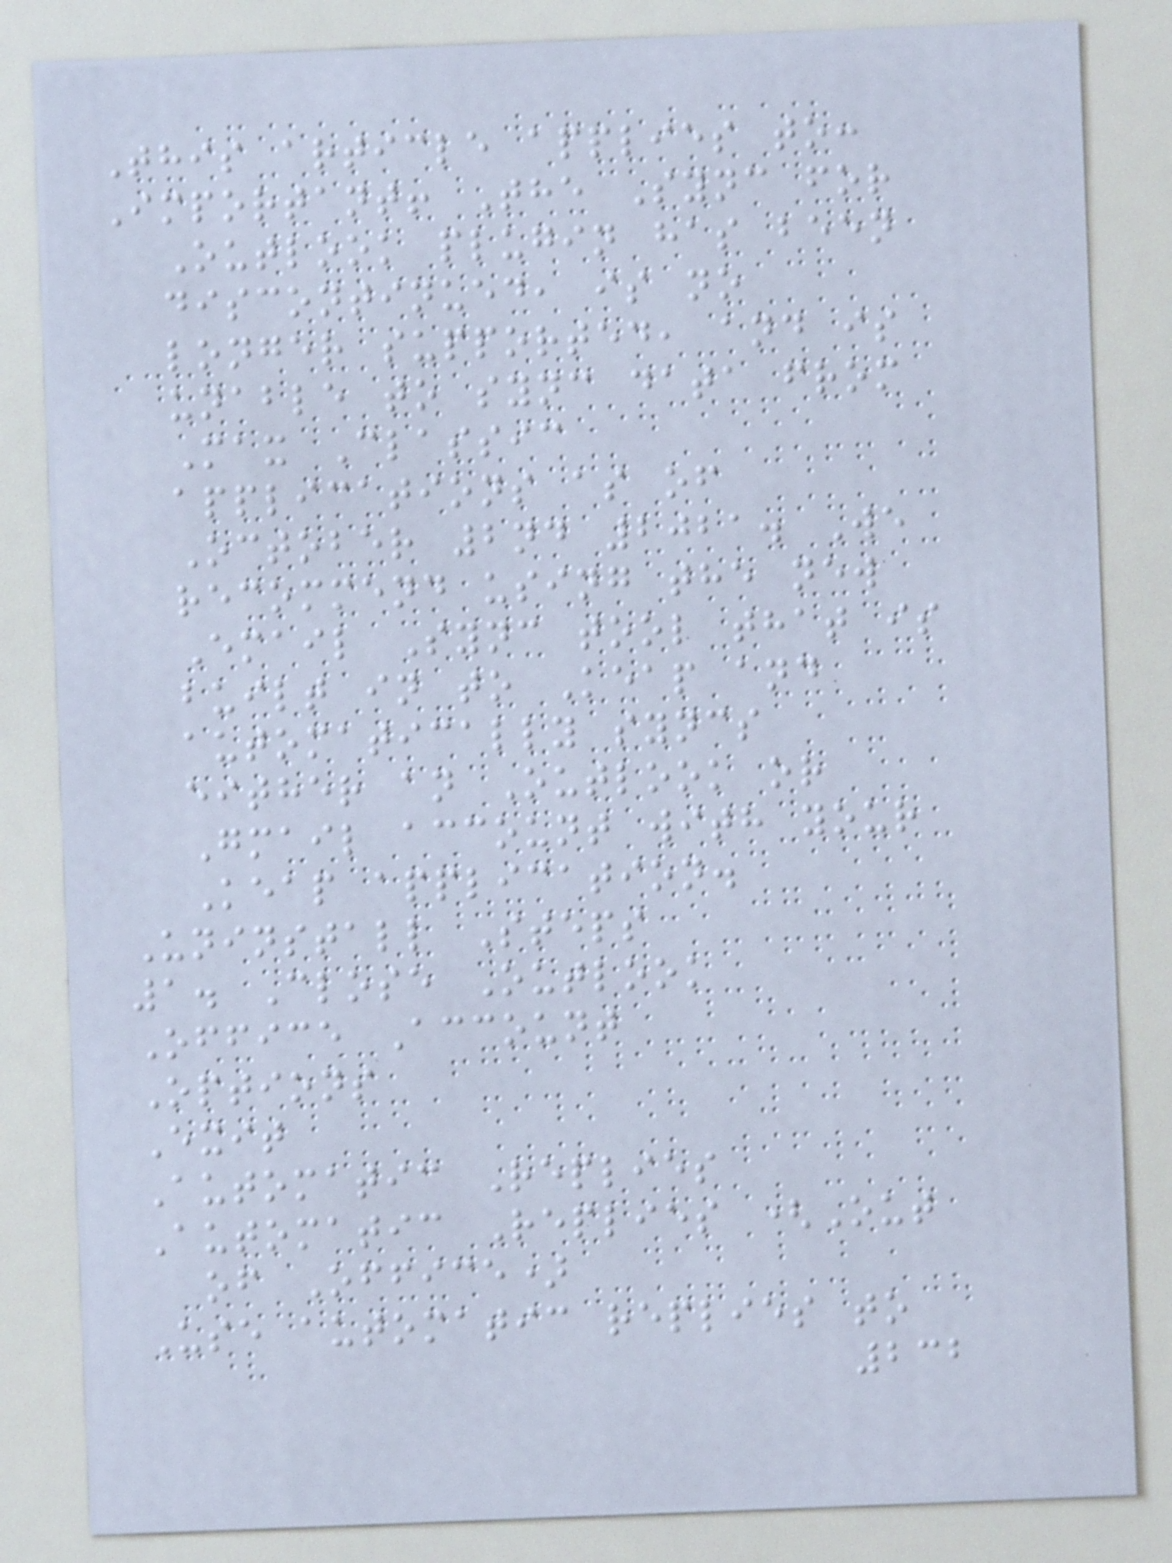This article applies to:
Important! The Sync for
Outlook plugin has been
discontinued, is no
longer supported, and is
unable to sync data from
Max Classic
applications as of
October 2nd 2021. We
recommend using the new
Email Sync tool that is
built in to Keap and
automatically syncs
either an Outlook or
Gmail account with your
Keap application.
Uninstall Steps
1. Close Outlook
Office Account
Options
Exit
Automatic Replies
Automatic Replies (Out
of Office)
Use automatic replies to
232
